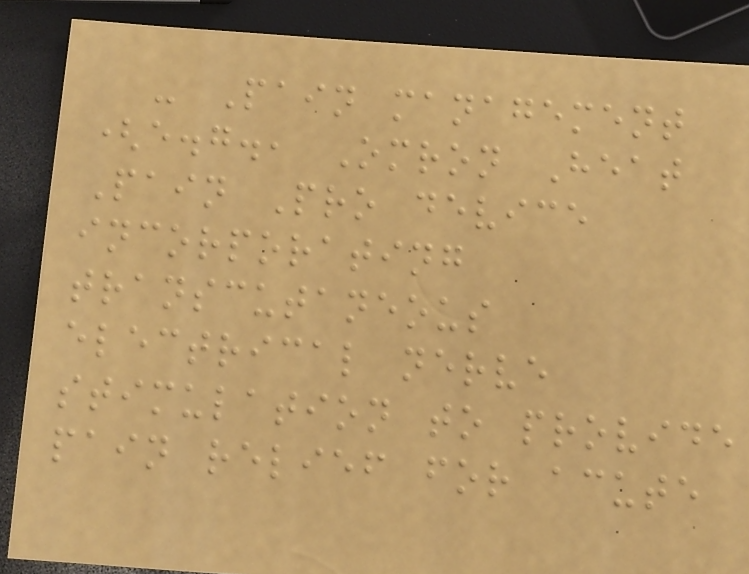- Pain management
(e.g., Omron Heat
Pain Pro device
incorporating
transcutaneous
electrical nerve
stimulation to provide
pain relief for acute
